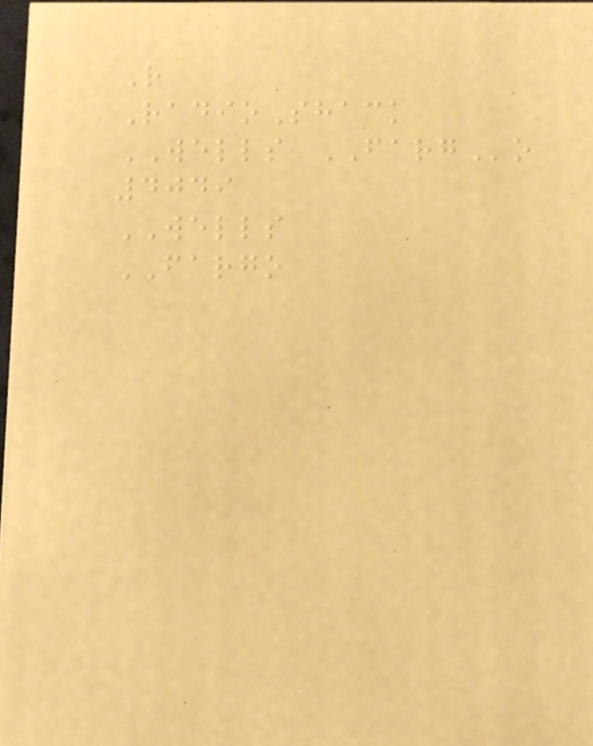R
RadioShack
WELLS FARGo
4049
WELLS
FARGO
